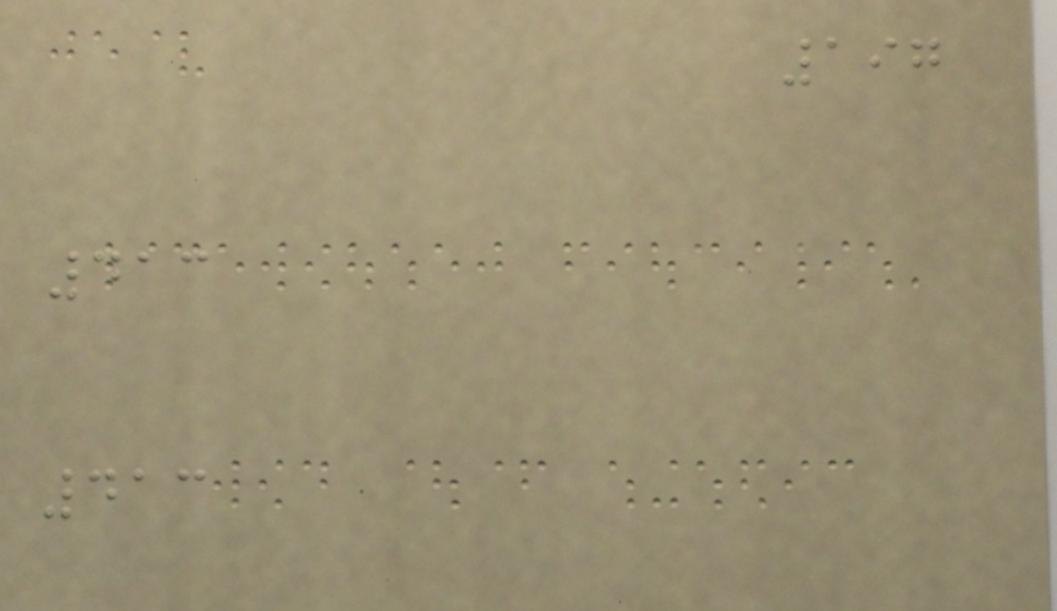197
413
413
